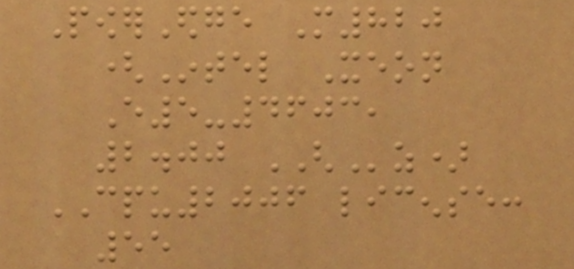PowerEdge M820
(Intel Xeon
E5-4603,
2.00 GHz)
CPU2006 license:
55
